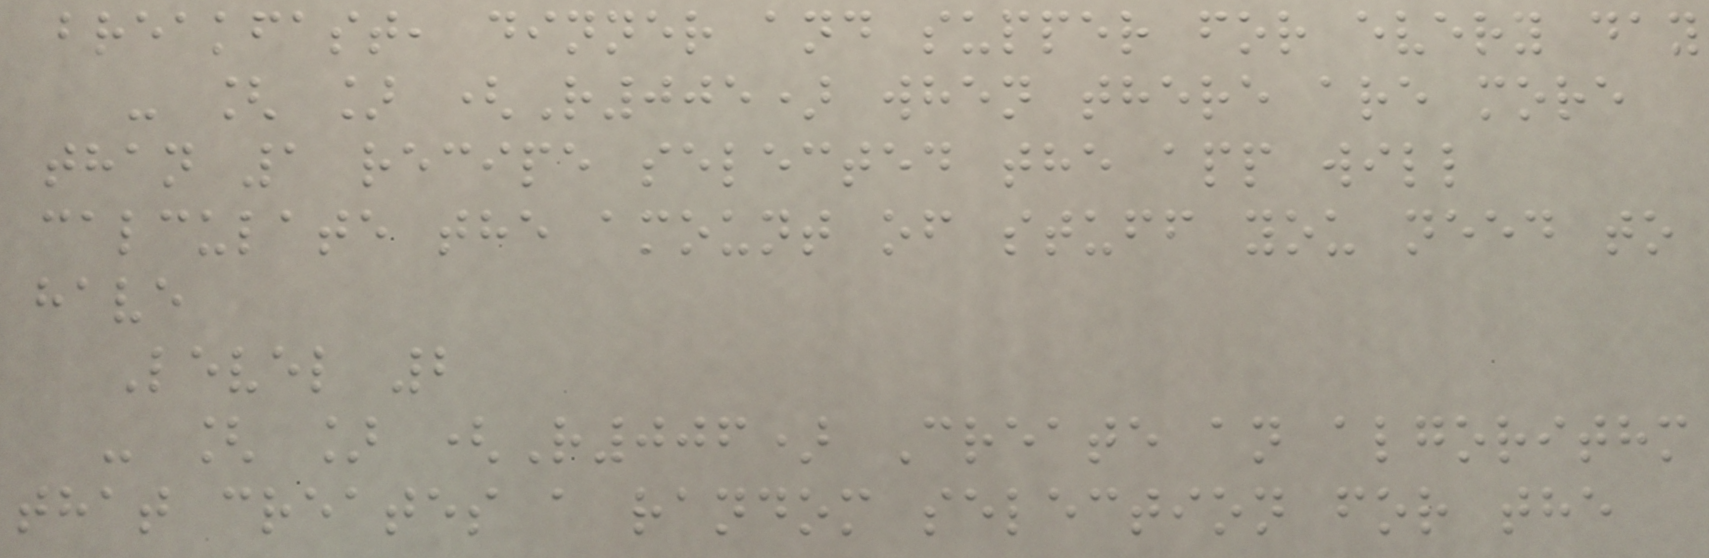breakfast, dinner and supper for every day
- [ ] (R005) when there are more
than 1 recipe selected the app will
calculate the amount of stuff you need to
have
Level 2
- [ ] (R006) Create an algorithm
that creates a random selection for the
